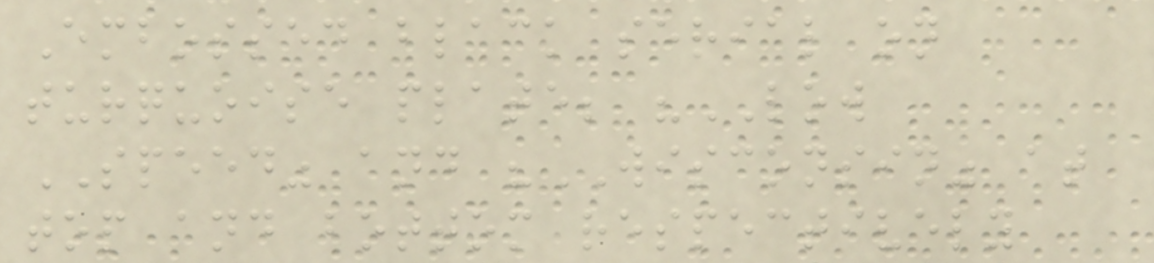Embossed black serial on
turquoise plate; "LOW
SPEED" and "WISCONSIN" at
top and bottom respectively
